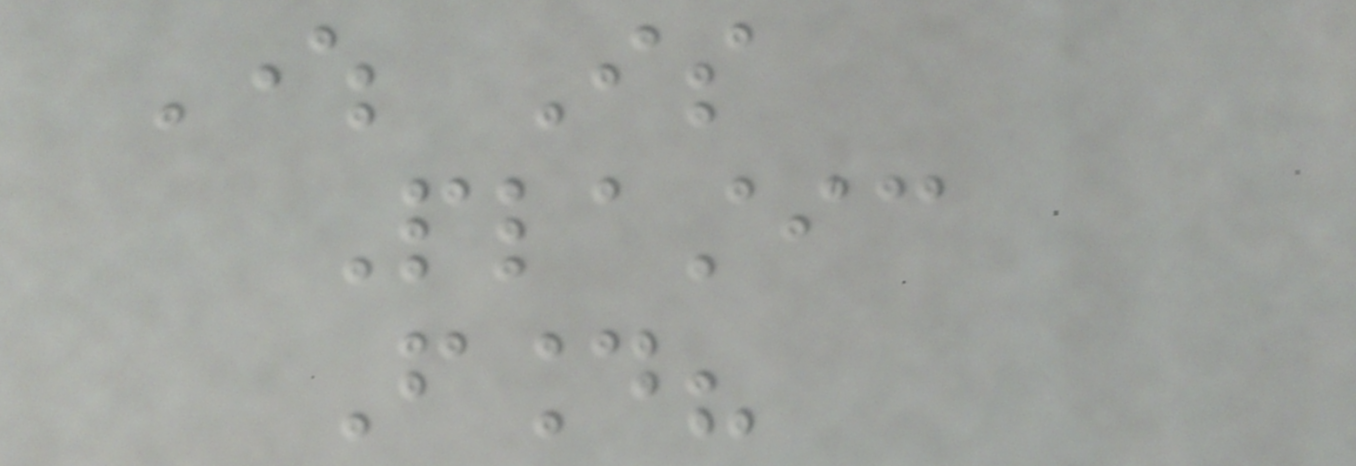Where Is
Plastic
Found?
